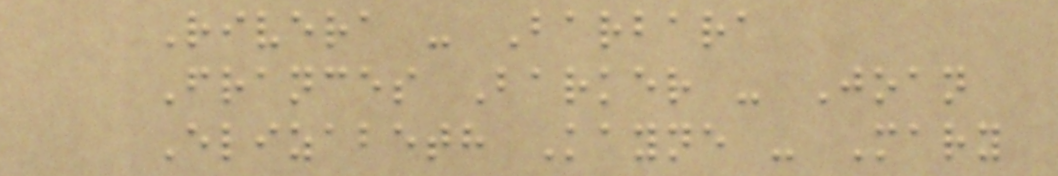Rivera - Barbara
Frances Barker - Joan
Elizabeth Kayne - Mary
